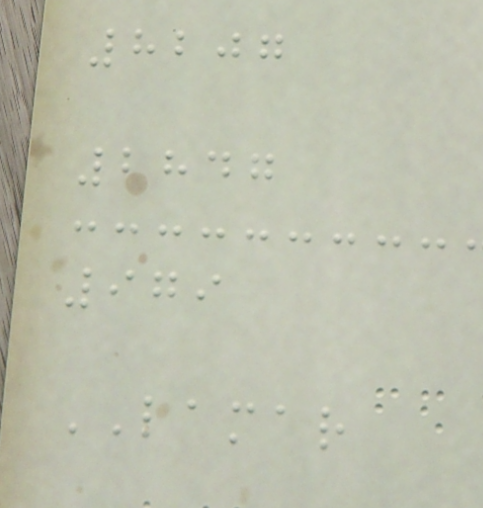8207
2847
979
LAMAR
